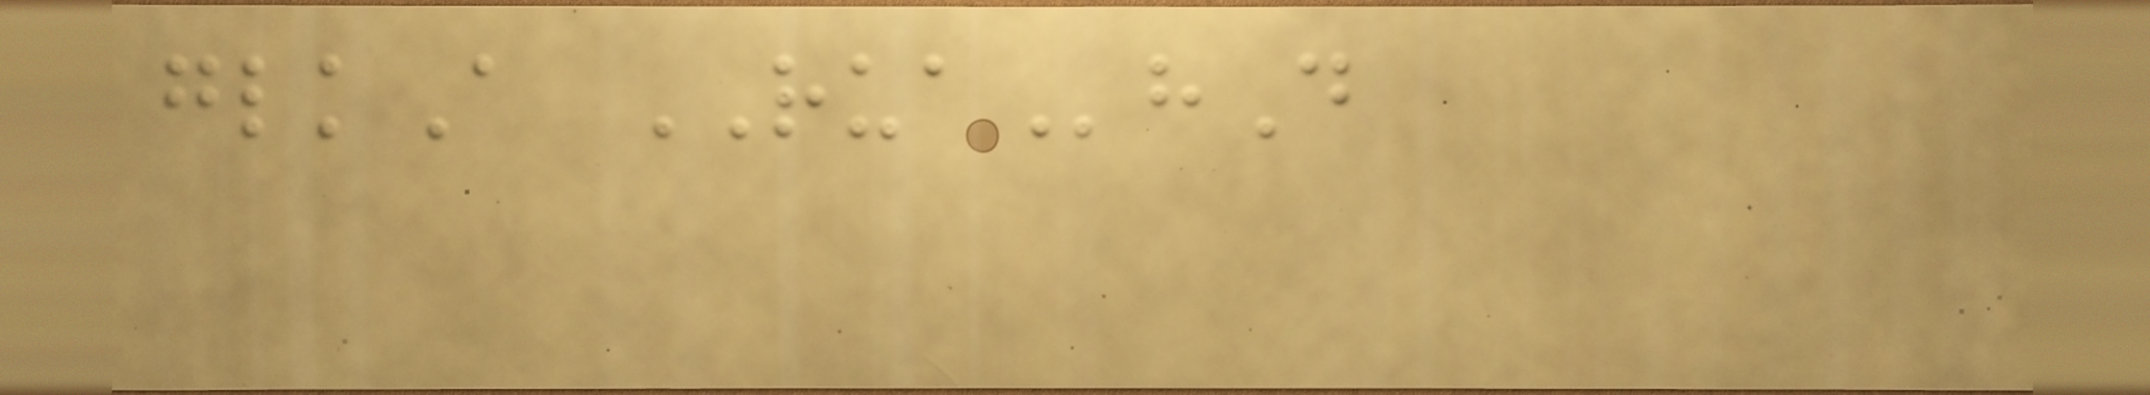glkA RUAhD
